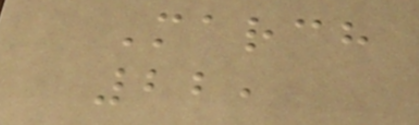March
22,
